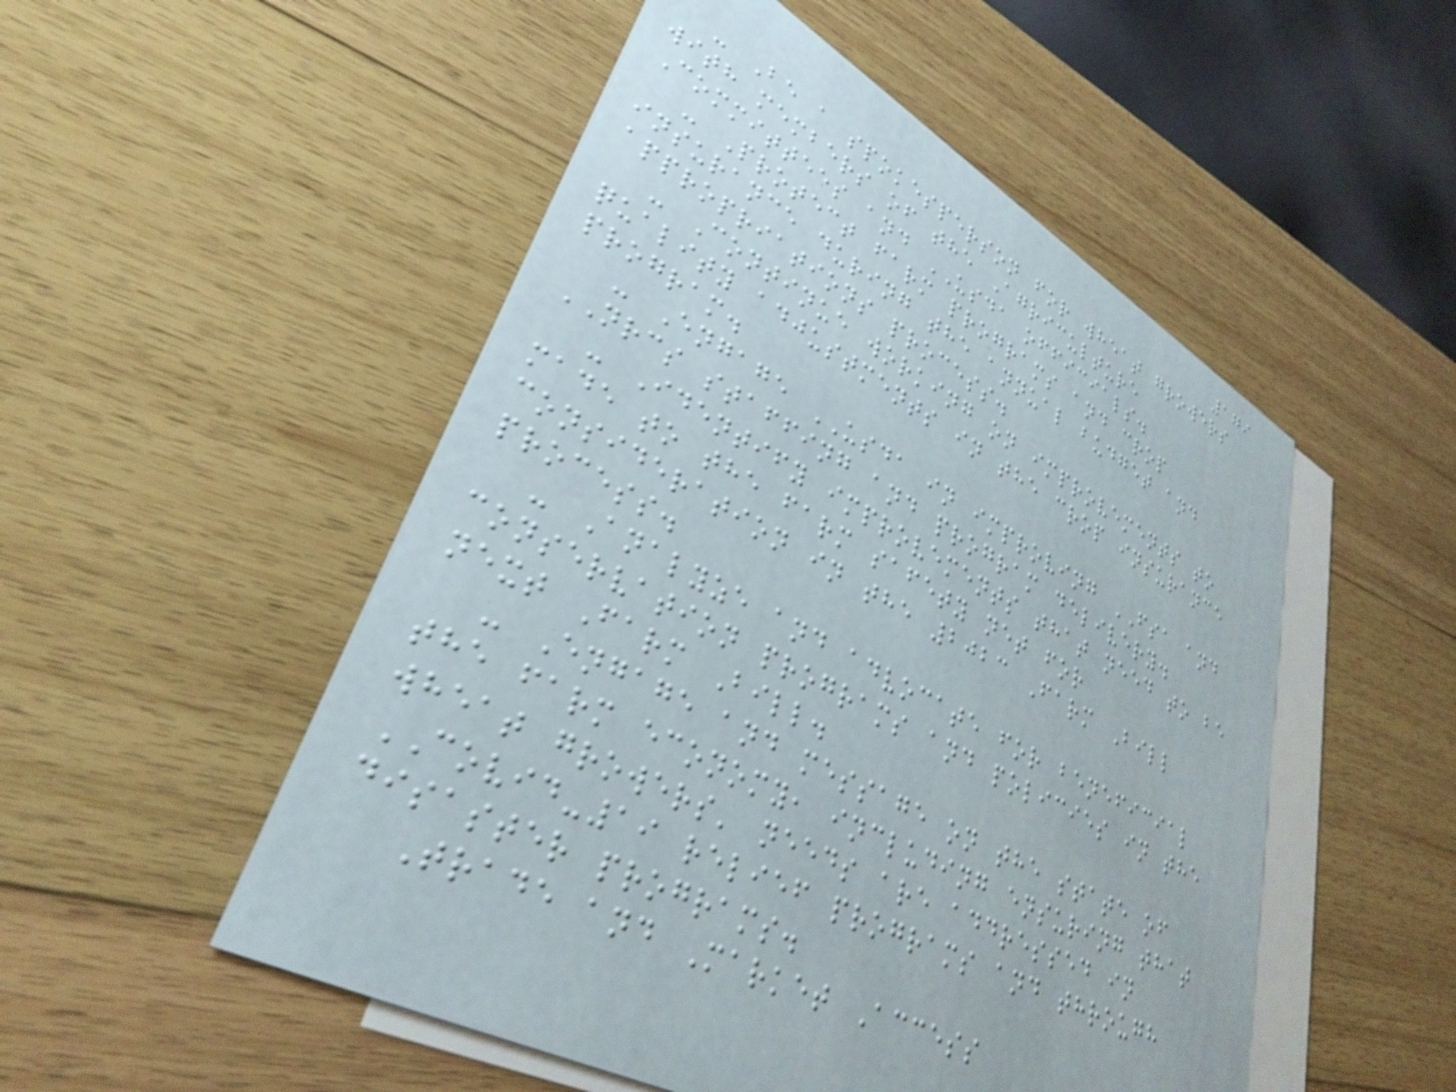179
- Be a spokesperson for wheat growers
with members of the Agriculture
Committees and USDA officials.
- Protect farm programs and crop
insurance during the annual budget and
appropriations process.
- Continue working on improvements to
quality adjustments in the crop insurance
program.
- Engage USDA in improving FSA and
NRCS staffing and program delivery.
- Identify improvements that need to be
made to the farm safety net for
consideration in the 2023 Farm Bill
process.
- Analyze and advocate for beneficial
conservation programs and policies in the
next Farm Bill.
- Engage and message on the state of
the farm economy, including ensuring that
wheat growers' needs are addressed in
COVID-19 relief programs and through
disaster programs.
Trade and Market Access
